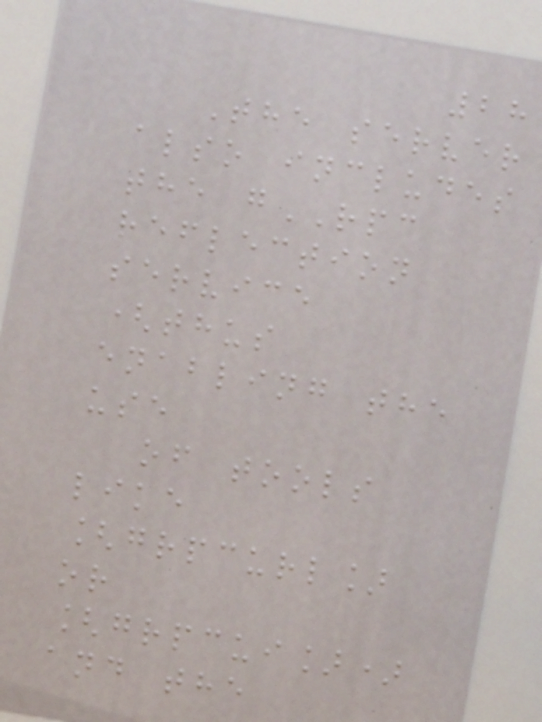28
The server
also includes
the gRPC
reflection
service
(thus
enabling the
use
of tools
like
[grpcurl]
or
[grpcui])
and the
